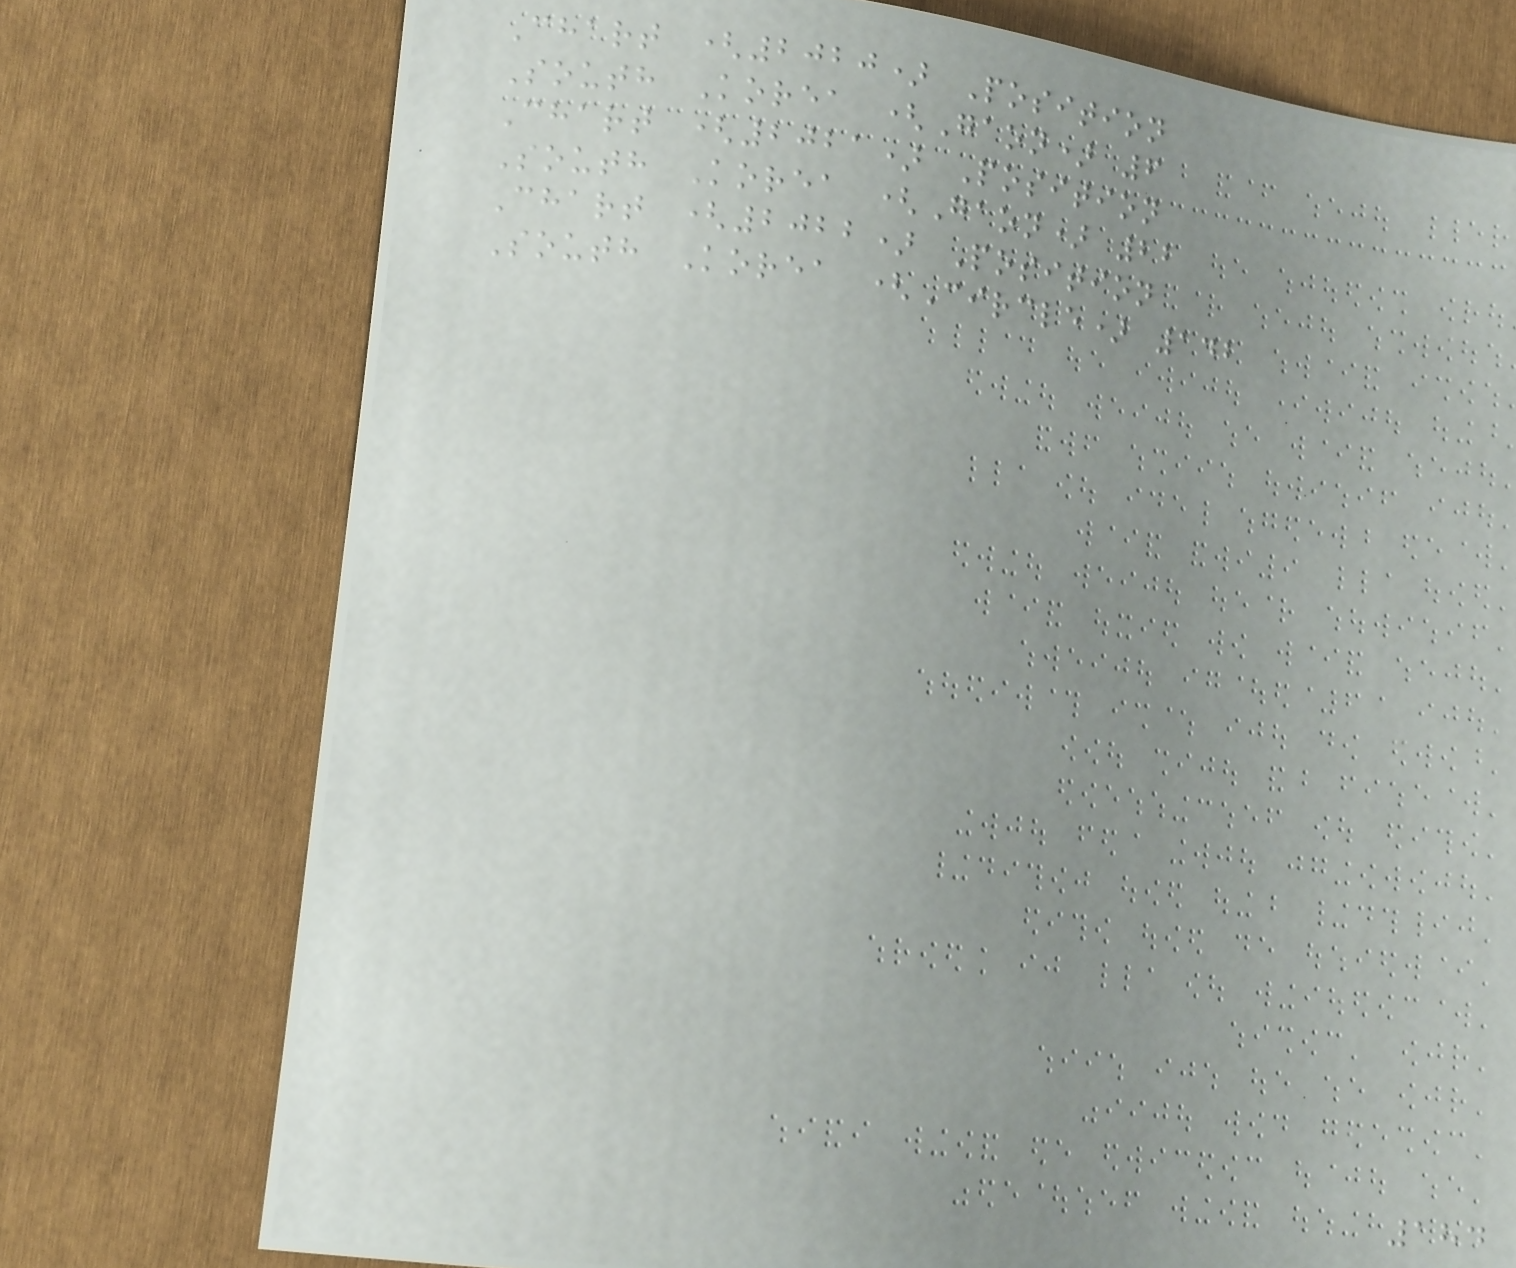Chart (2020) Position
South Korea (Gaon) 6
Chart (2021) Position
South Korea (Gaon) 22
Chart (2022) Position
South Korea (Circle) 142
184
